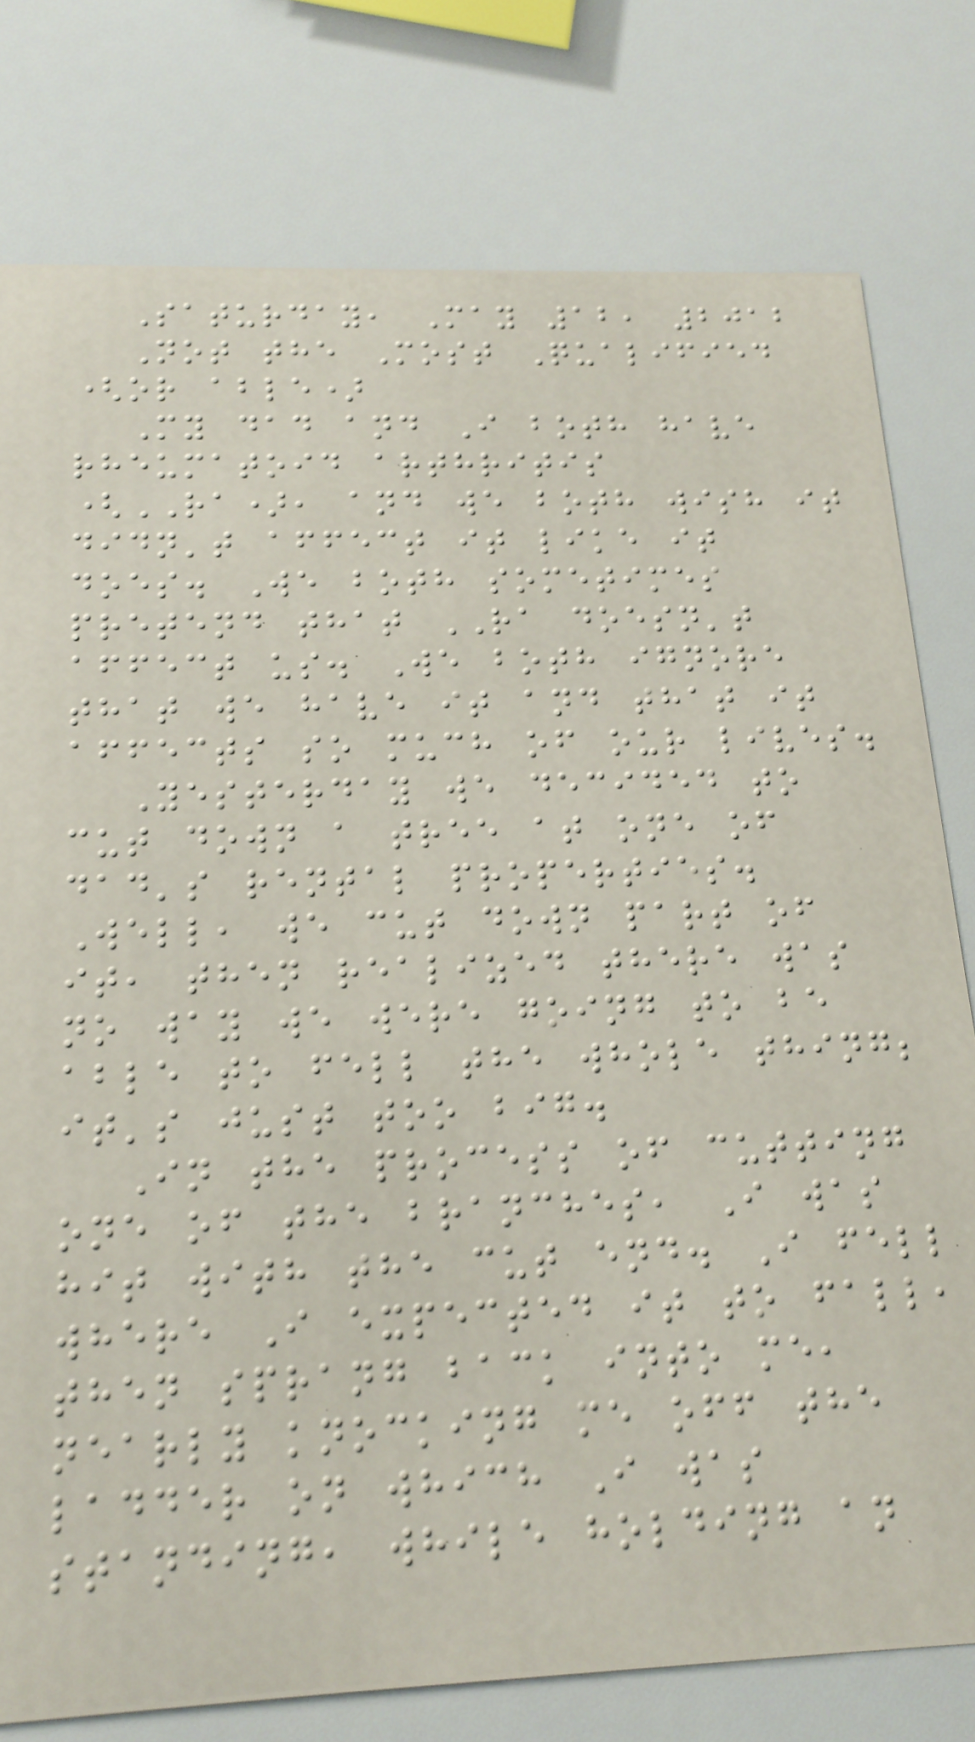Saturday, May 12, 2012
Not the Most Qualified
(or able)
My dad and I both have
rheumatoid arthritis
(RA), and we both wish it
didn't affect it like it
does. We both sometimes
pretend that RA doesn't
affect us. We both ignore
that we have it and that it
affects so much of our lives.
Yesterday we decided to
cut down a tree at one of
dad's rental properties.
Well, we cut down part of
it, then realized there was
no way we were going to be
able to fell the whole thing;
it's just too big.
In the process of cutting
one of the branches, I was
hit with the cut end. I fell
where I expected it to fall,
then sprang back into me,
nearly knocking me off the
ladder on which I was
standing, while holding an
